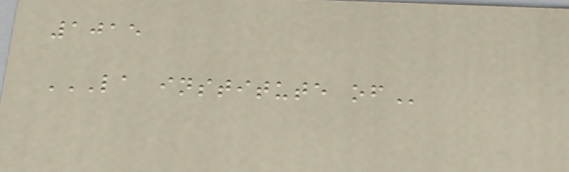1015
LA INSTITUTE OF
